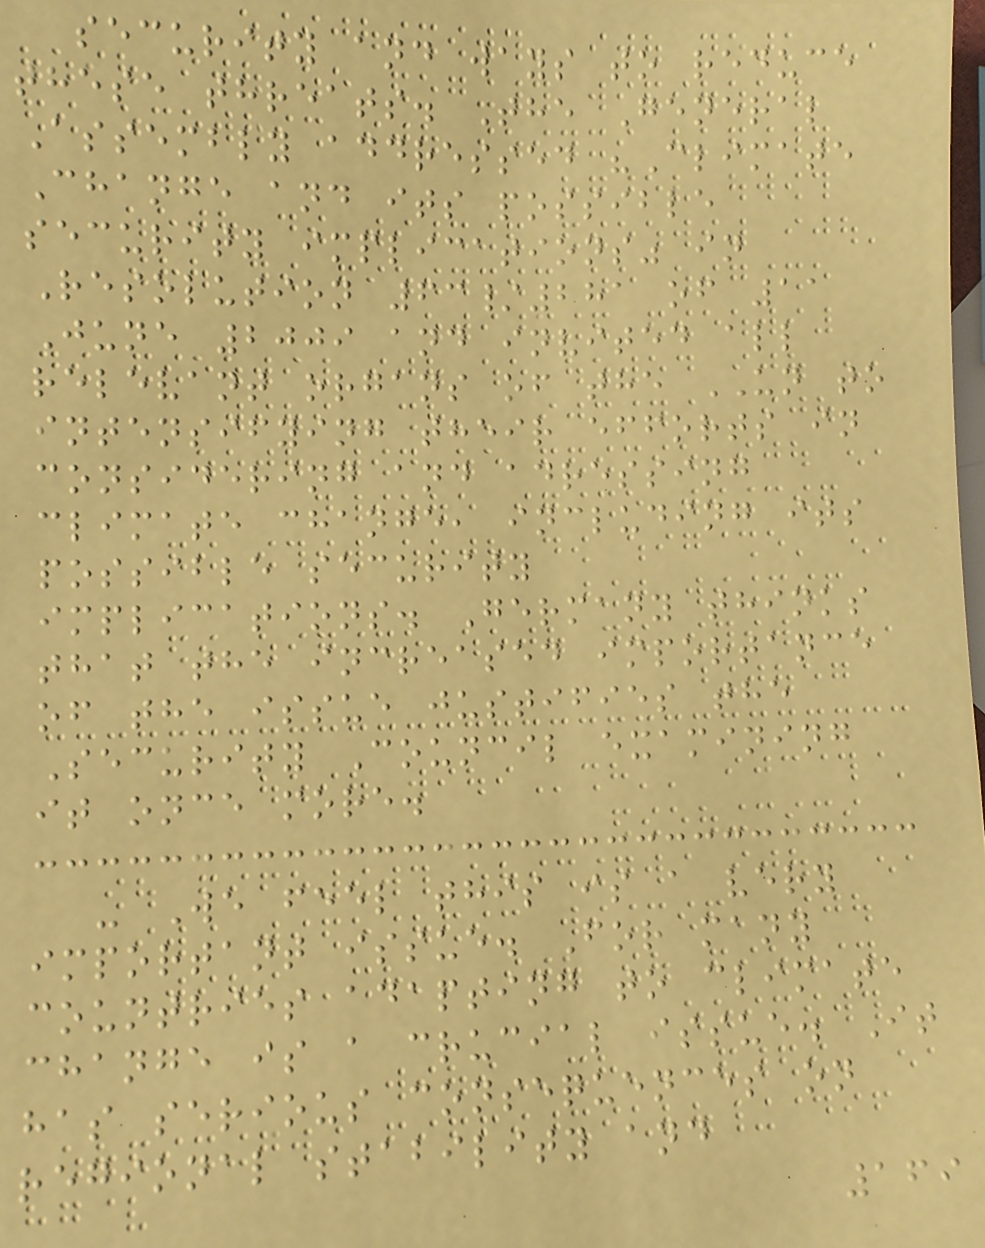security and ways to reduce
these threats. The General
Assembly addressed "Climate
Change and its possible
security implications" in
Resolution 63/281 of 11
June 2009 and invited all
relevant organs of the UN to
intensifying their efforts in
considering and adressing
climate change, including its
possible security
implications. Germany thinks
that the increased importance
of the issue justifies the
Security Council examining
it once more.
- We feel this is a very
important issue. For many
countries adapting to climate
change is a crucial issue. It
has serious consequences on
regional stability and
169
